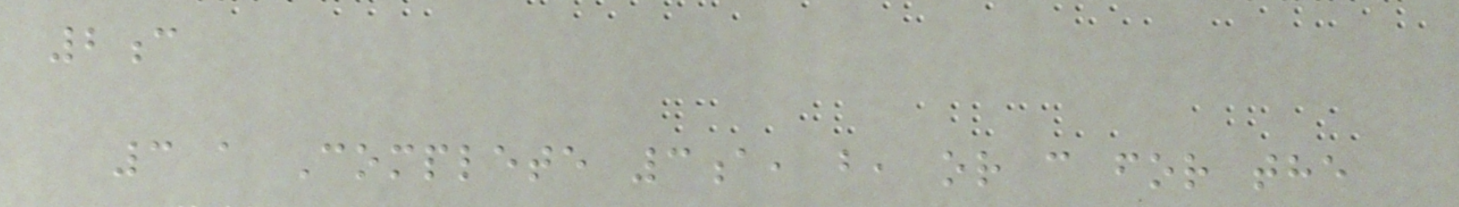2c
3 a Complete 3a, b, or c for the
